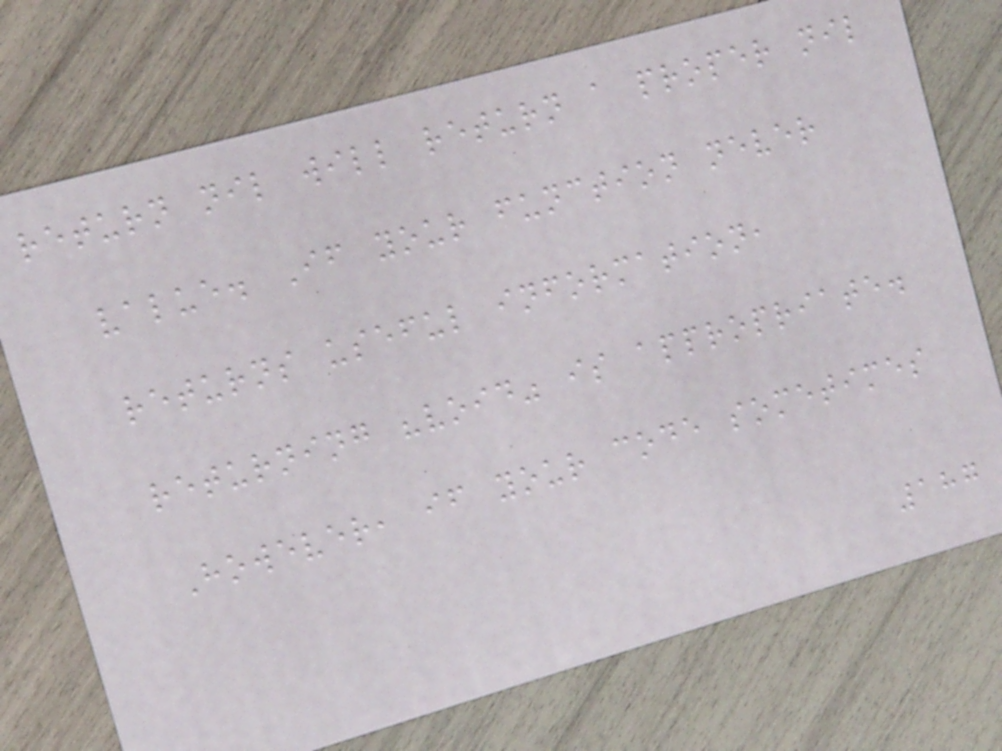return nil will return a proper nil
value. If your function never
returns useful information,
returning "void" is appropriate.
However, if your code sometimes
187
